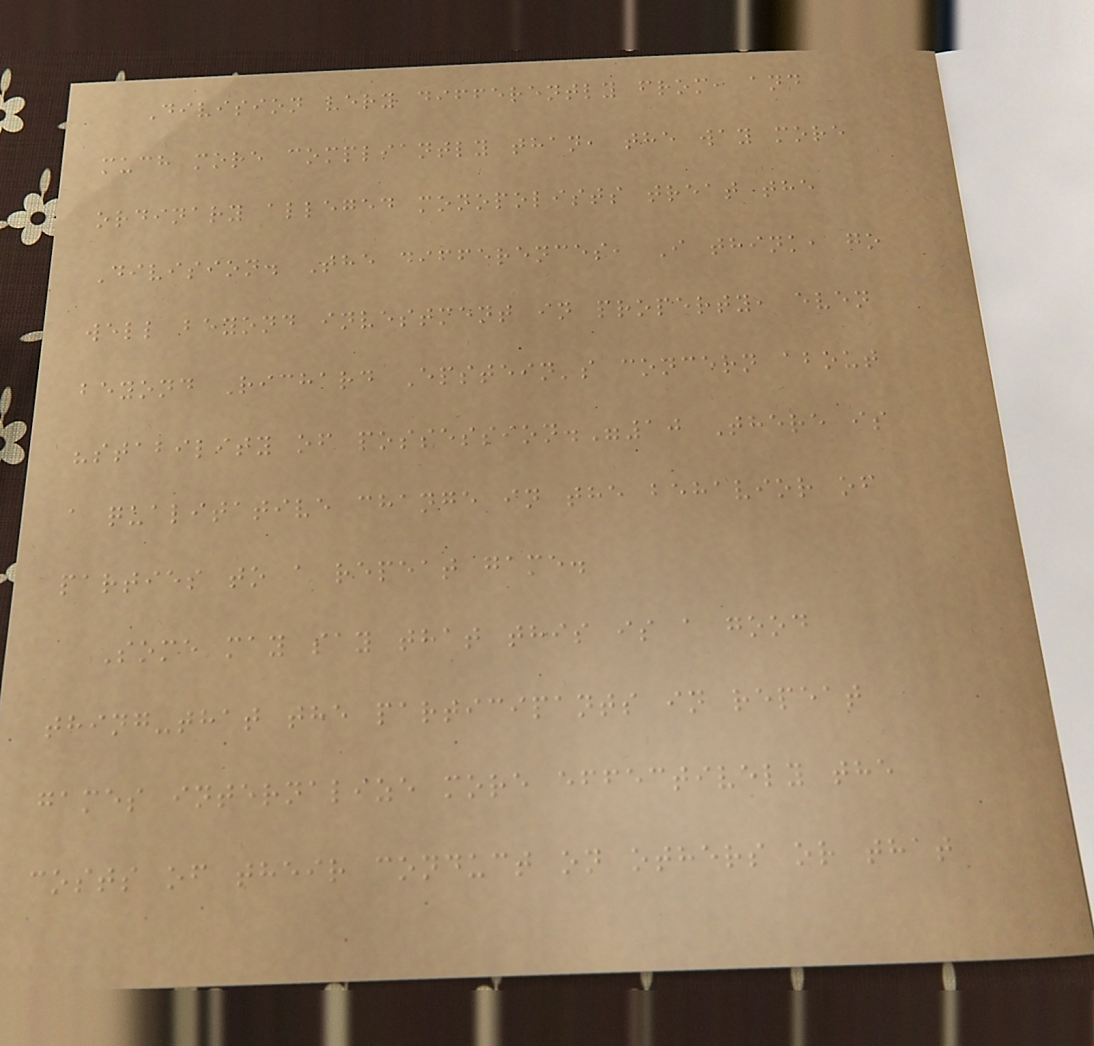Division very differently from, and
much more compliantly than, the way more
ordinary alleged monopolists treat the
Division. The differences, I think, go
well beyond investment in property, even
beyond Richard Epstein's concern about
"stability of possession."10 There is
a qualitative change in the behavior of
parties to a repeat game.
Some may say that this is a good
thing-that the participants in repeat
games internalize more effectively the
costs of their conduct on others or that
